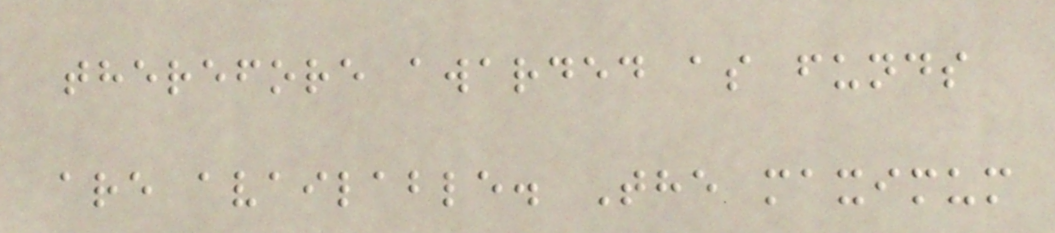therefore awarded as funds
are available. The maximum
